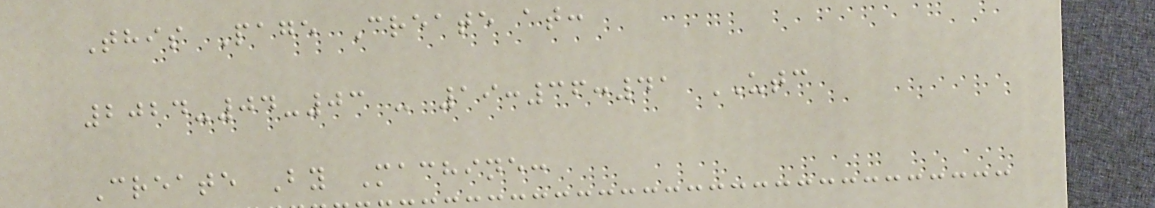This Page Create at:
2024-04-03 - 19:36:41 UTC
Create By Machine:
